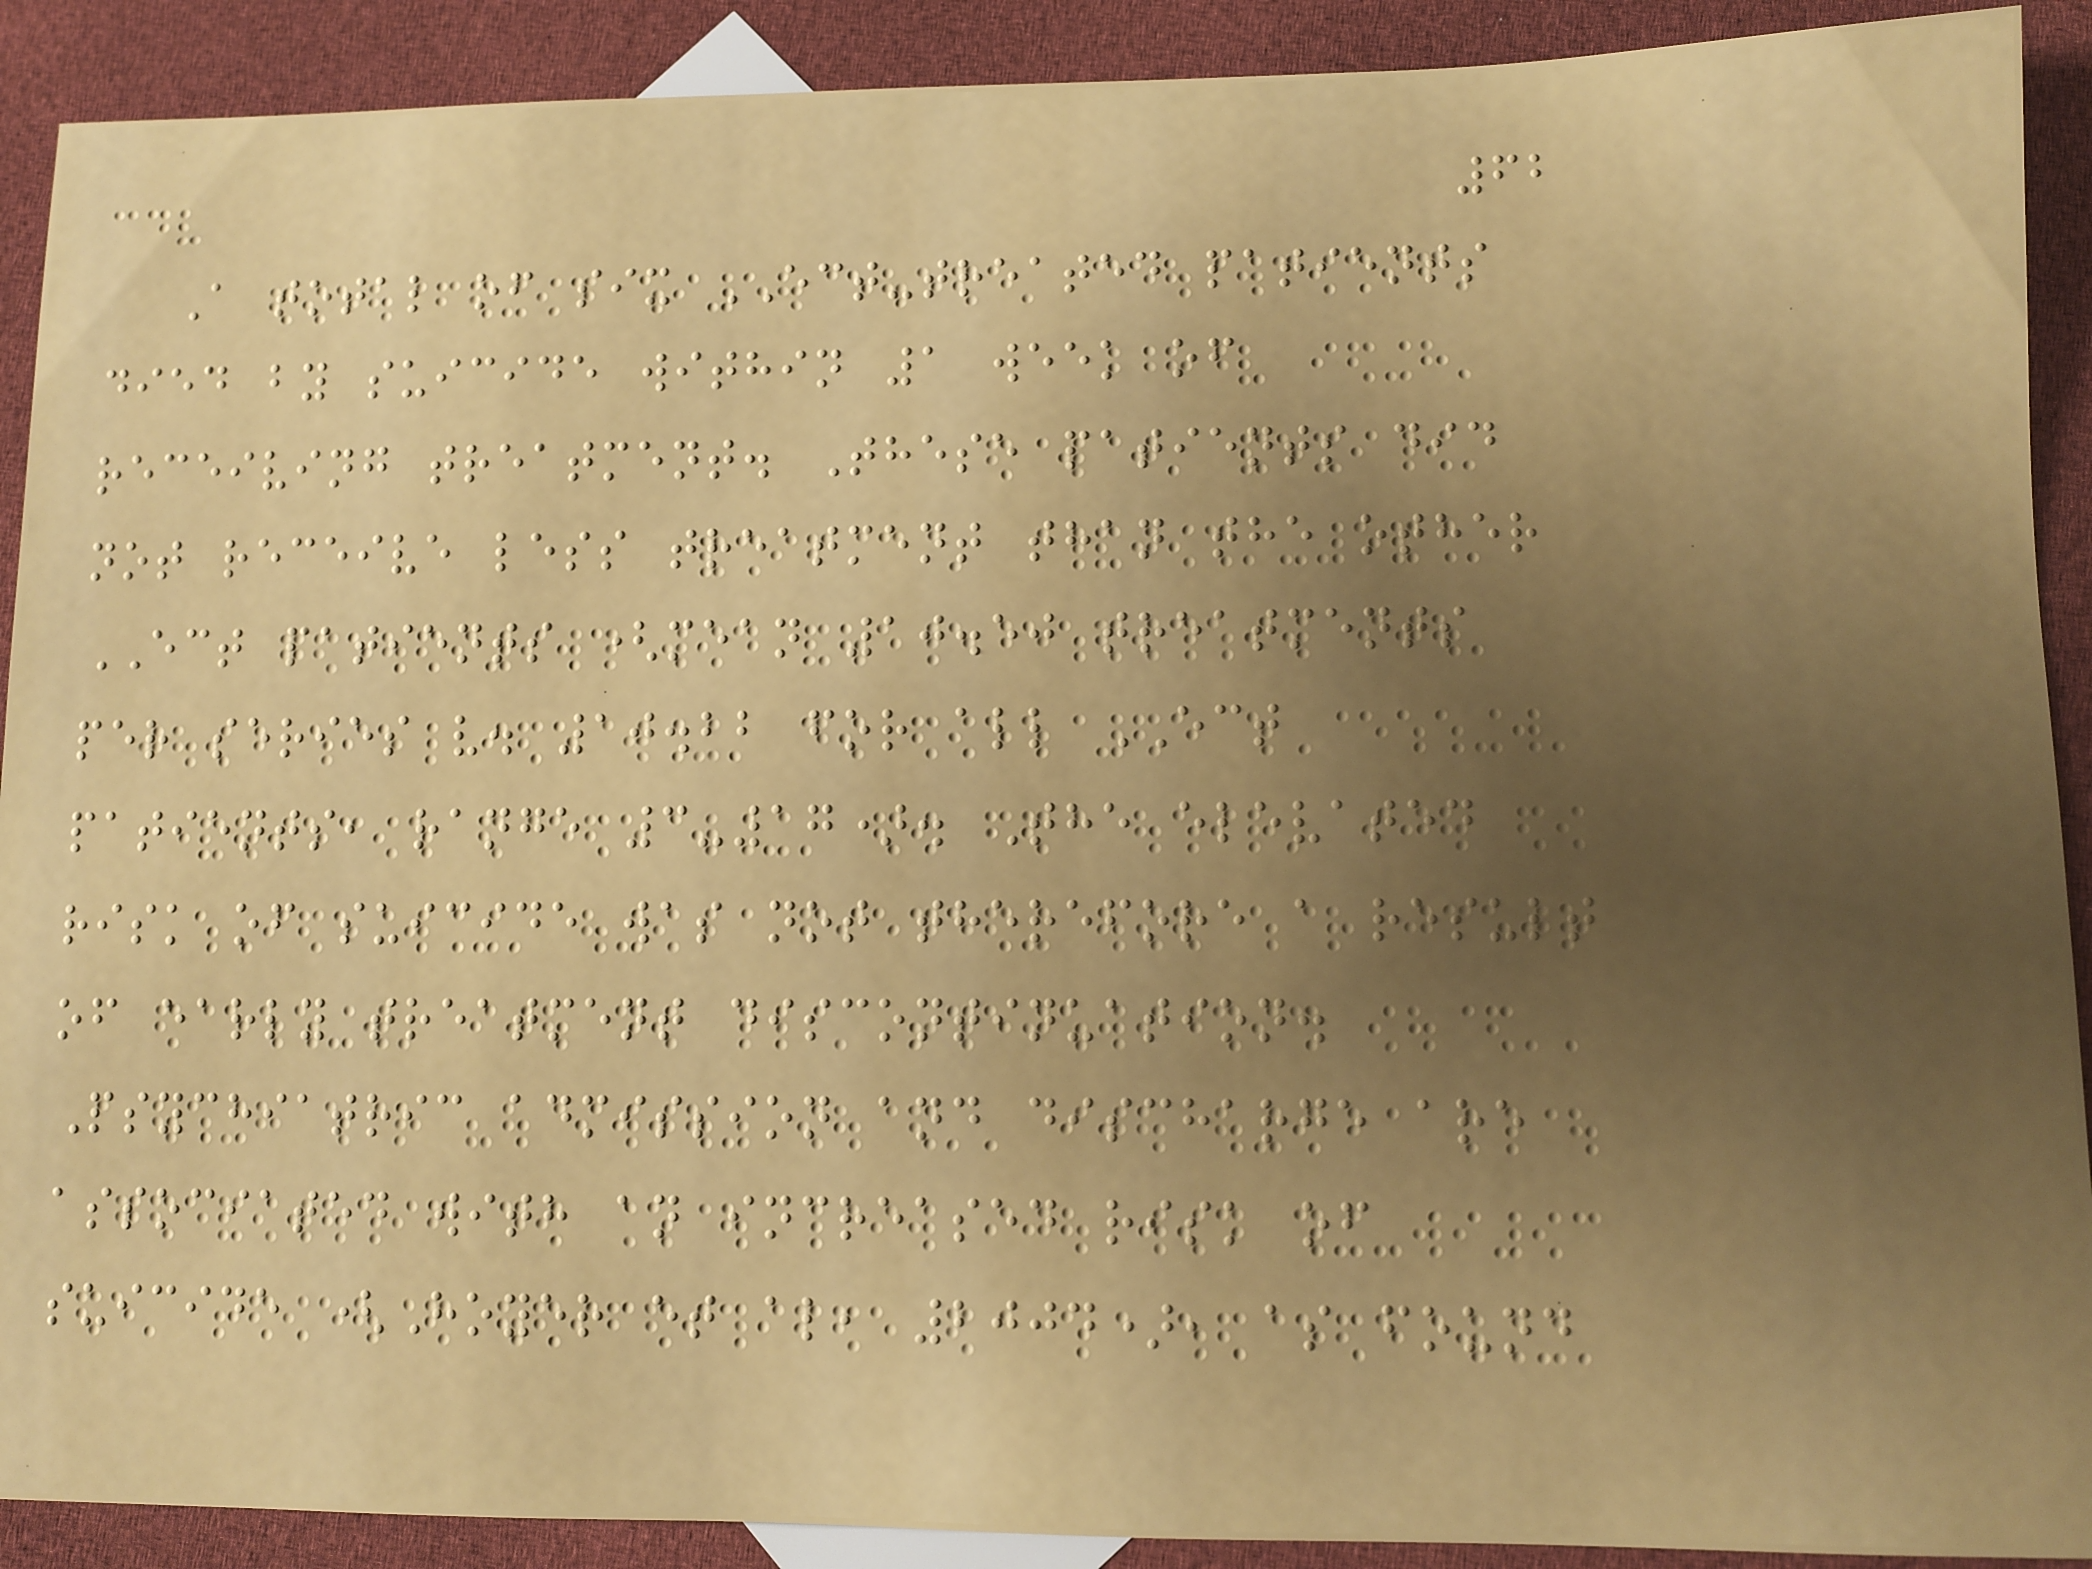62
A total of six ECT-treated patients
died by suicide within 1 week of
receiving treatment. These patients did
not receive less treatment than the other
ECT patients (mean 10.50 treatments
per series v. 10.22 for all ECT
patients, range 3-17). The elevated
risk of suicide was not therefore a result
of early treatment discontinuation.
Psychiatric admission and discharge are
associated with an increased risk of
suicide (Hoyer et al, 2004), as found
